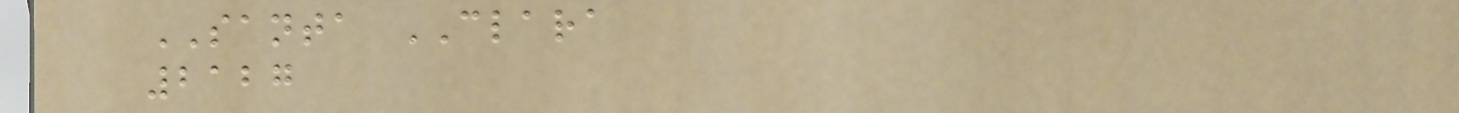SANTA CLARA
2127
